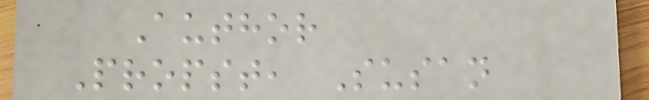Author
Propst, Susan
